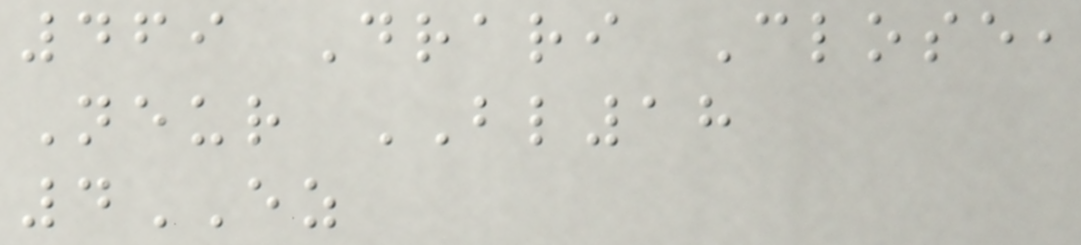469 Drari Close,
Neur BL18
4EZ
